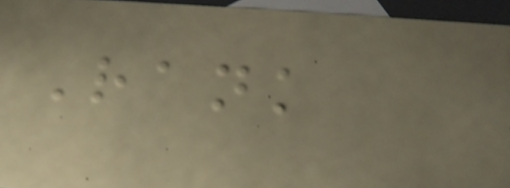Rank
